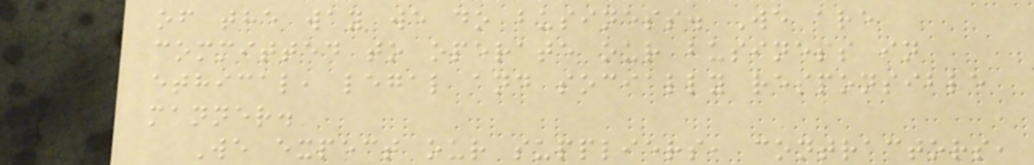of the way we do business. We are
committed to operate our business in
ethical, legal and socially responsible
manner.
We expect our suppliers, contractors,
